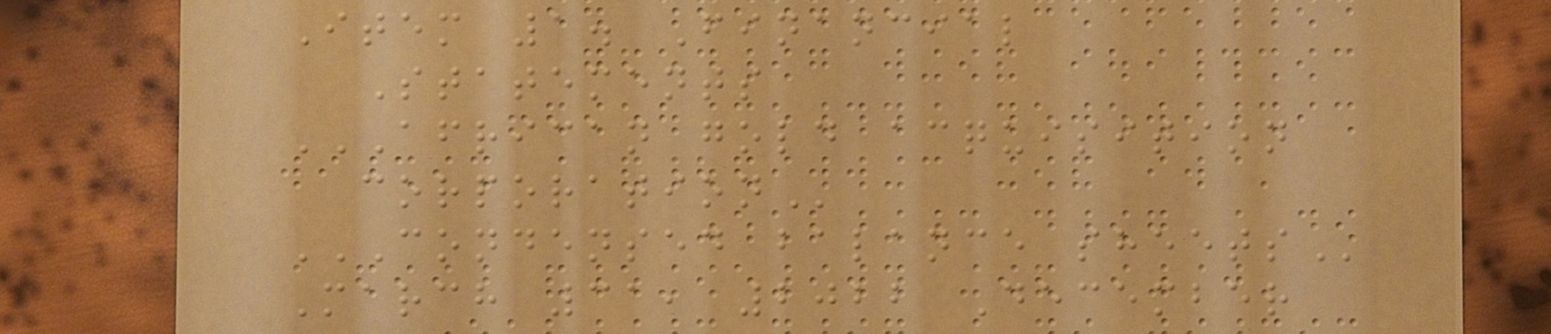Item 1. Financial
Statements
AFRICAN GOLD ACQUISITION
CORPORATION
CONDENSED BALANCE SHEETS
March 31, 2022 December
